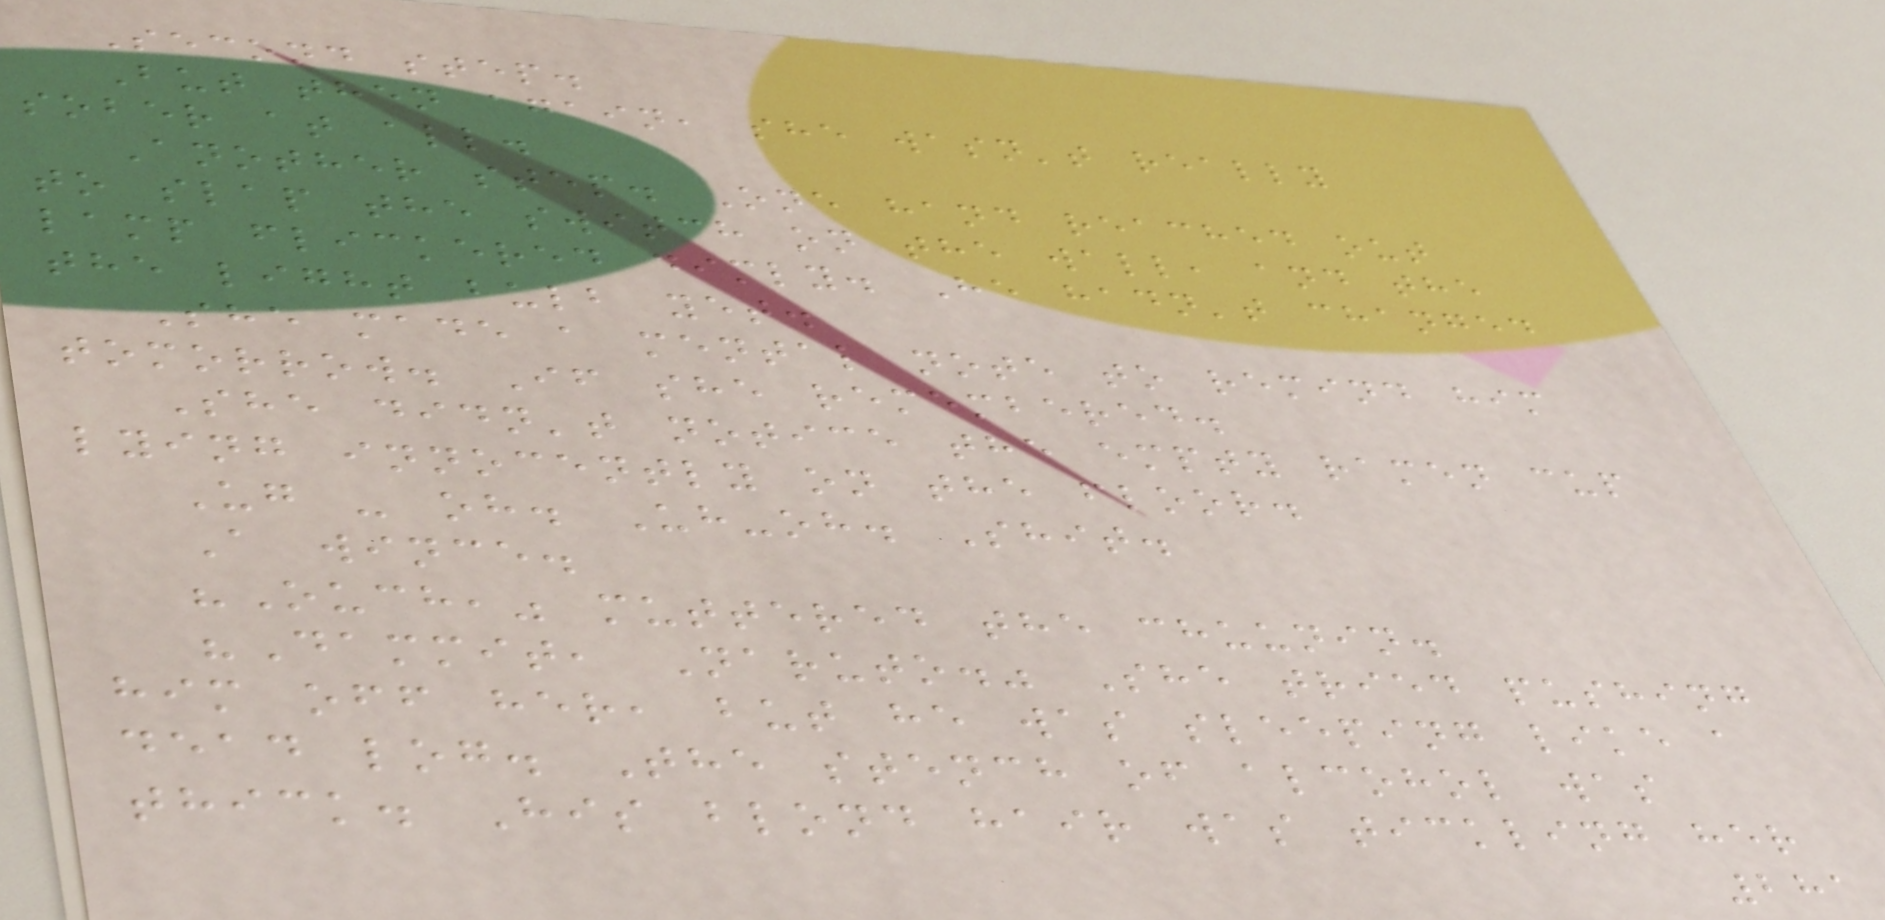Second step.
But then again, she wasn't really
sober at all.
Another step. One hand reached out
to slap the switch on the wall, and the
lamp flickered dimly. He hadn't changed
the light bulb yet.
She made a mental note to remind him
tomorrow. If she remembered.
She didn't notice the empty ramen cup
lying innocently on the floor.
Ug - oh. Uh-oh. Shit.
A wince.
"Ouch," muttered the chuunin.
"Dammit, Naruto." She tried pushing
him off her, but he was sleeping like a
dead log. The stench of alcohol was
thick. His blond hair was tickling her
281
